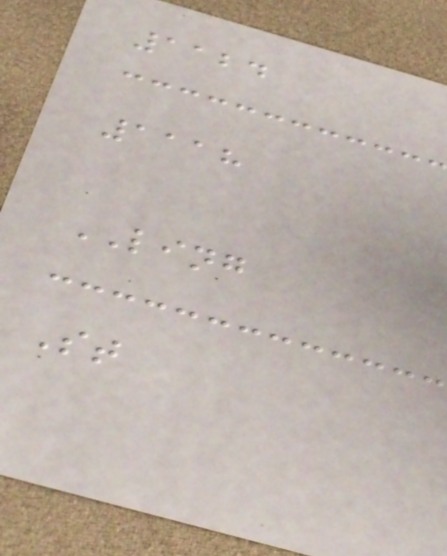1124
1118
LING
St
